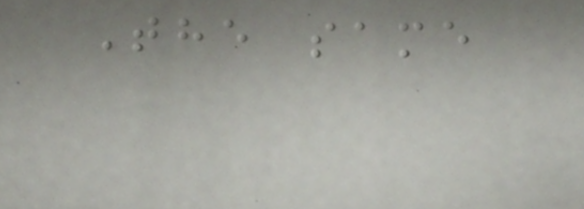The same
